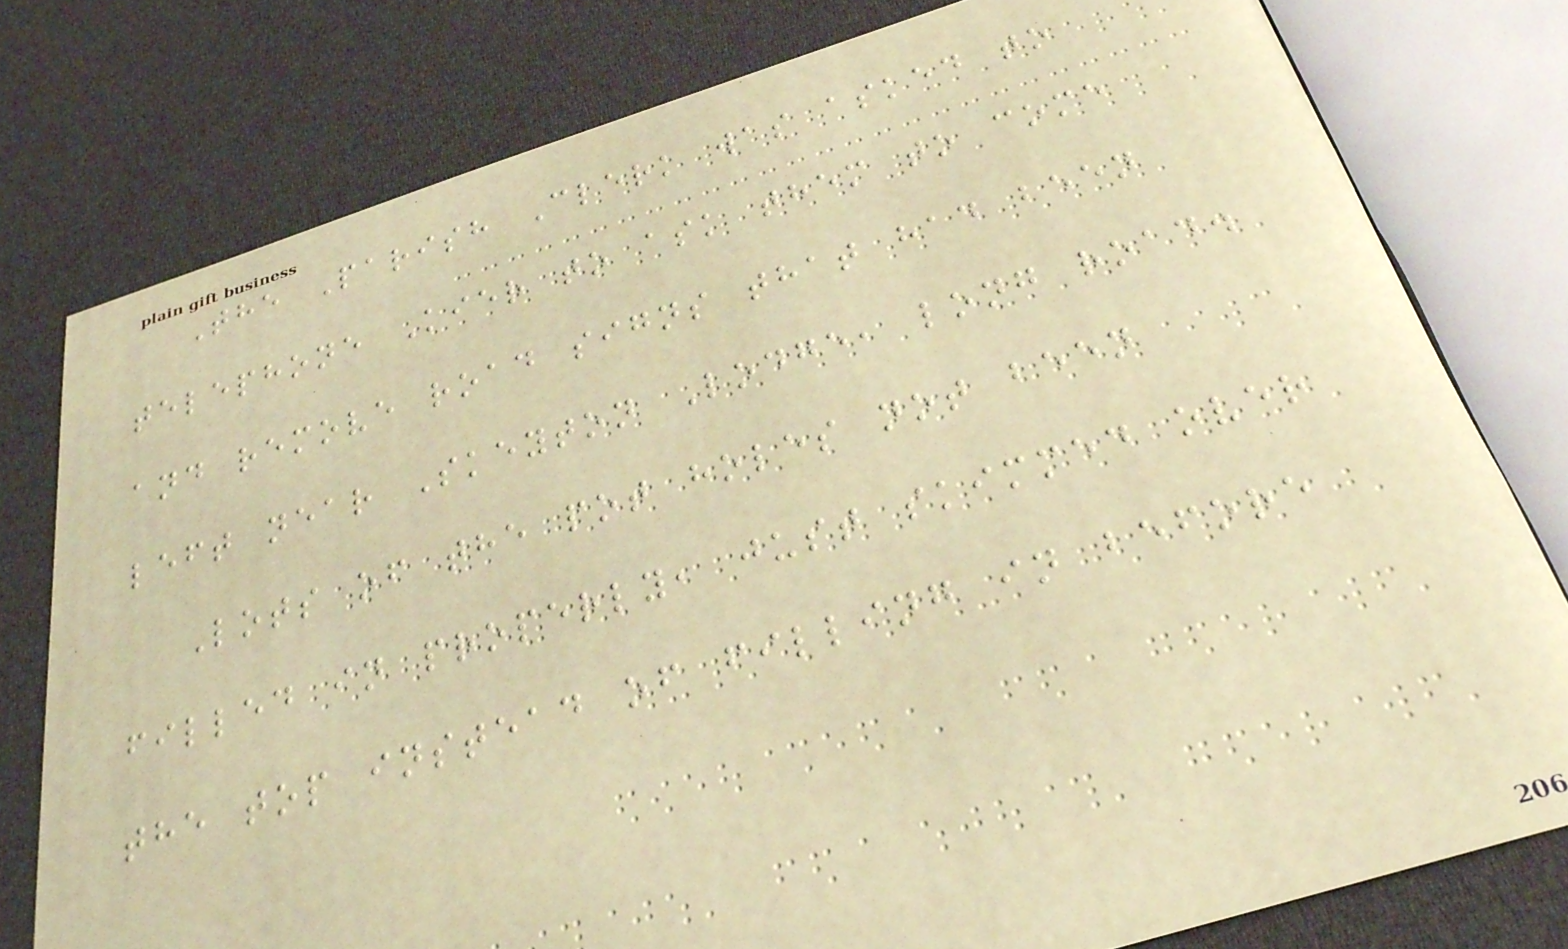The Parish Clerk was asked to
telephone Kier to ask them to come
and remove road signs that had been
left near Skeyton Lodge, long road.
Lots of the pot holes not been
filled in properly, just skimmed over
the top instead of filling in before
